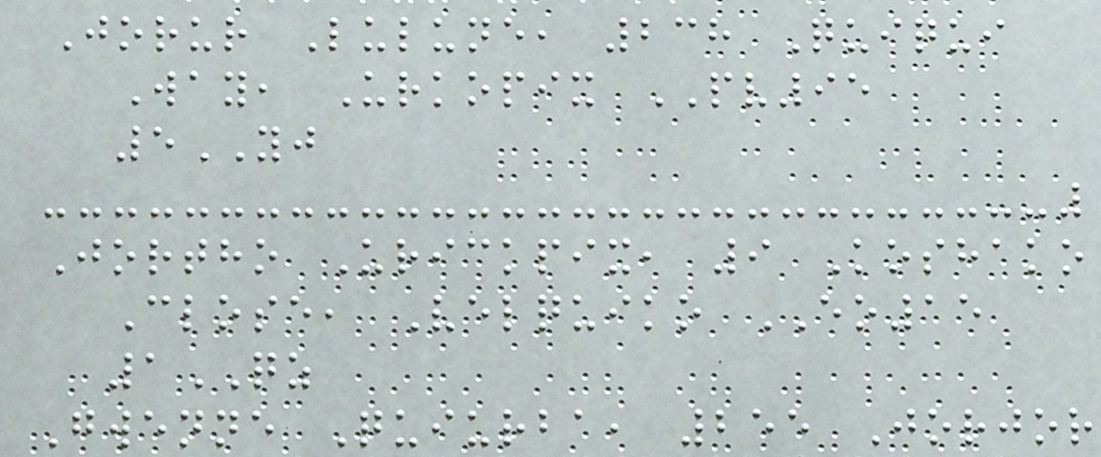Jorur Lulune, 238 Quiqui
Way, Urkopix PV95
5YJ
Jortho Urickpix, 9 Koshako
Close, Velquiko EO15
1QZ
Gwenne Quiurba, 255 Jorjor
